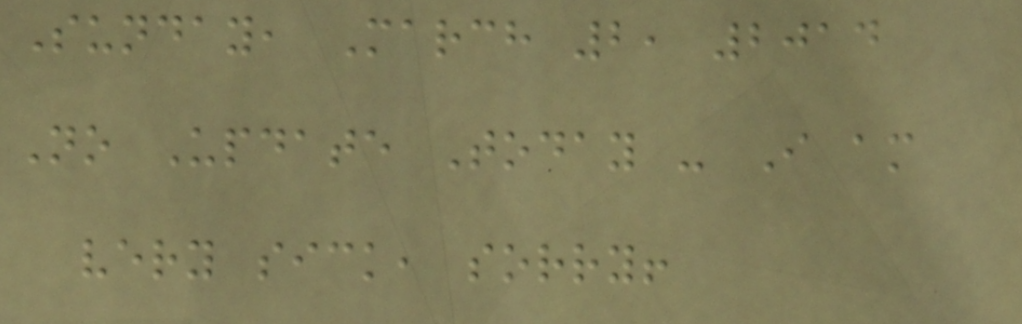Sunday, March 2, 2014
No Update Today - I am
very sick, sorry!
